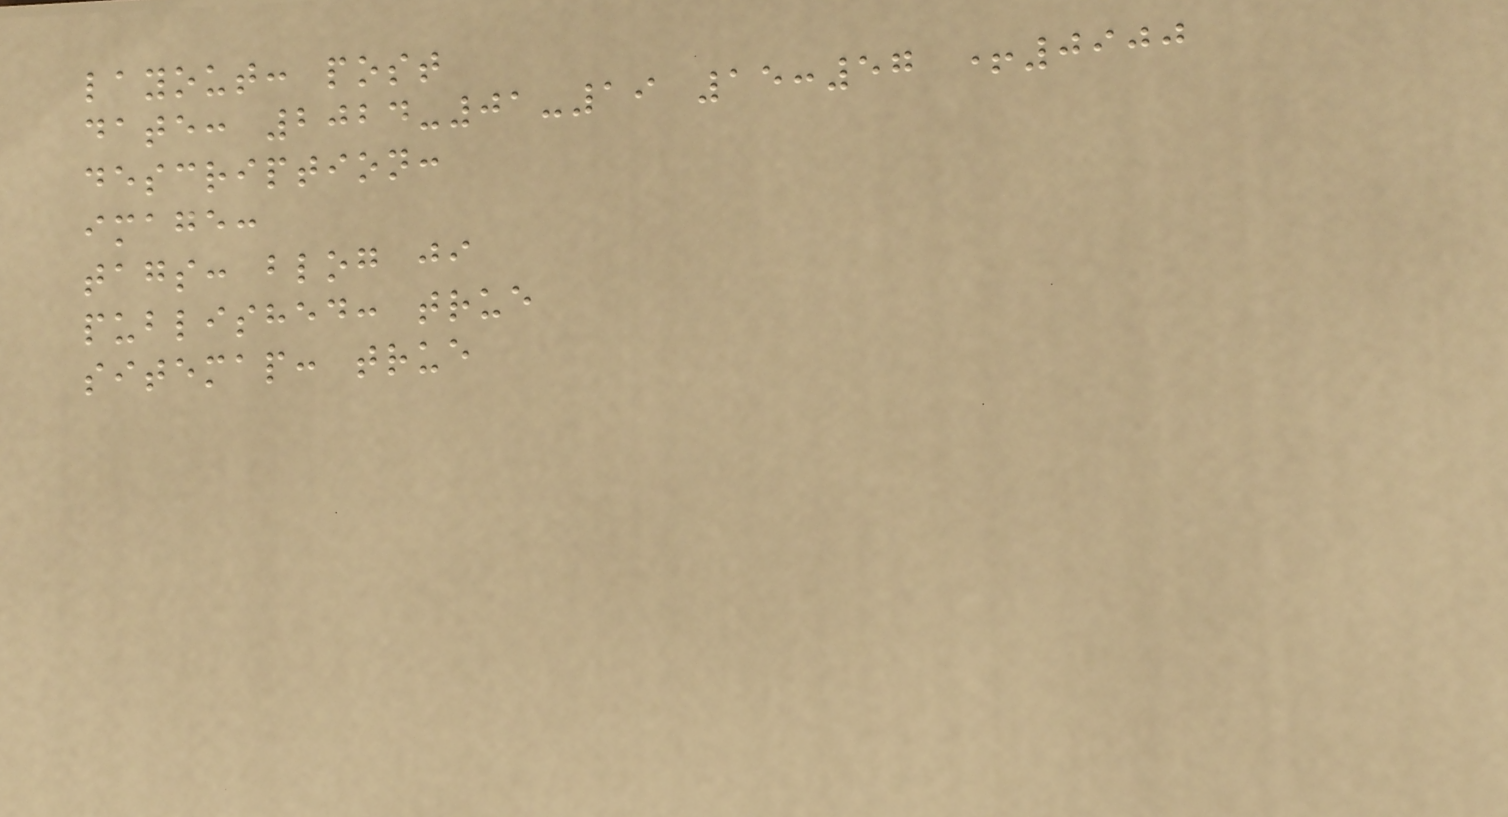layout: post
date: 2024-01-19 15:57 +0900
description:
image:
tags: blog ji
published: true
sitemap: true
